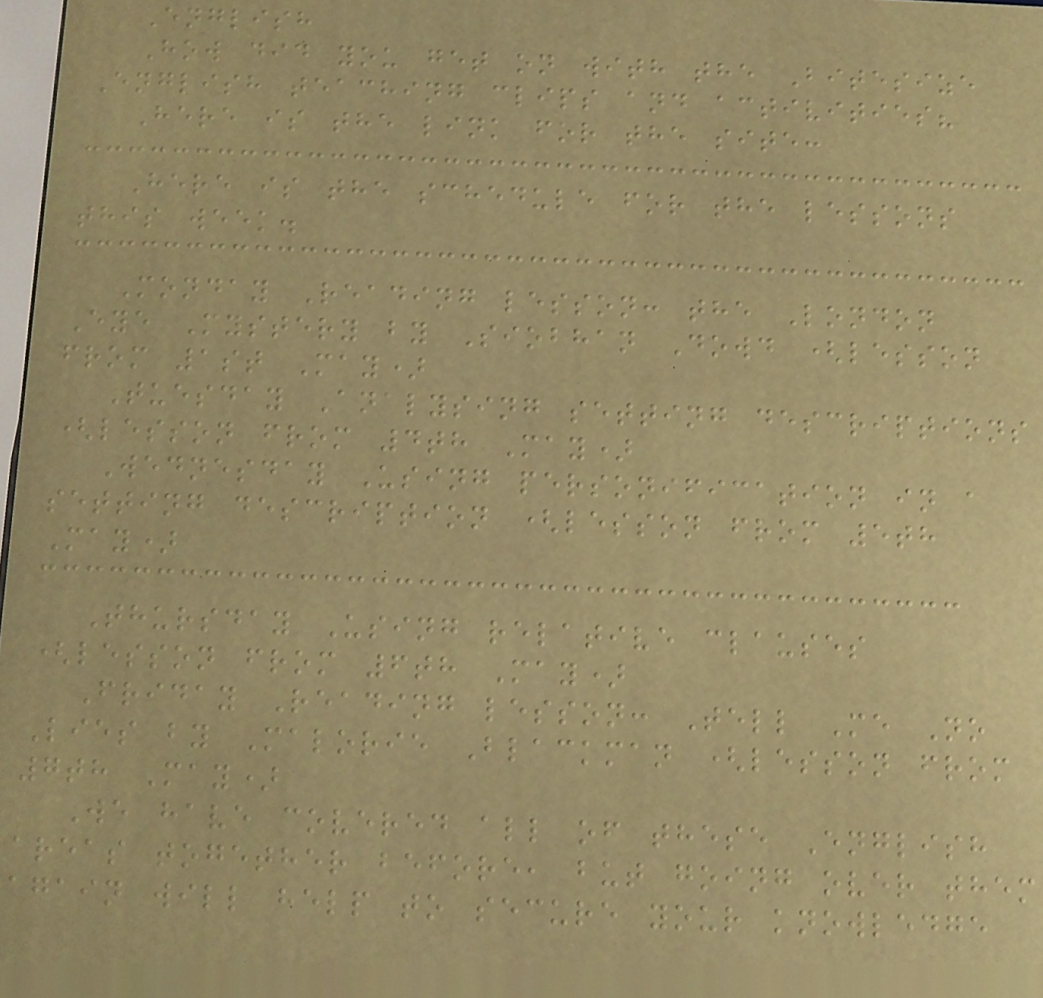English
How did you get on with the Bitesize
English teaching clips and activities?
Here is the link for the site:
Here is the schedule for the lessons
this week.
Monday Reading lesson: the London
Eye Mystery by Siobhan Dowd (lesson
from 1st May)
Tuesday Analysing setting descriptions
(lesson from 4th May)
Wednesday Using personification in a
setting description (lesson from 5th
May)
Thursday Using relative clauses
(lesson from 6th May)
Friday Reading lesson: Tell Me No
Lies by Malorie Blackman (lesson from
7th May)
We have covered all of these English
areas together before, but going over them
again will help to secure your knowledge
